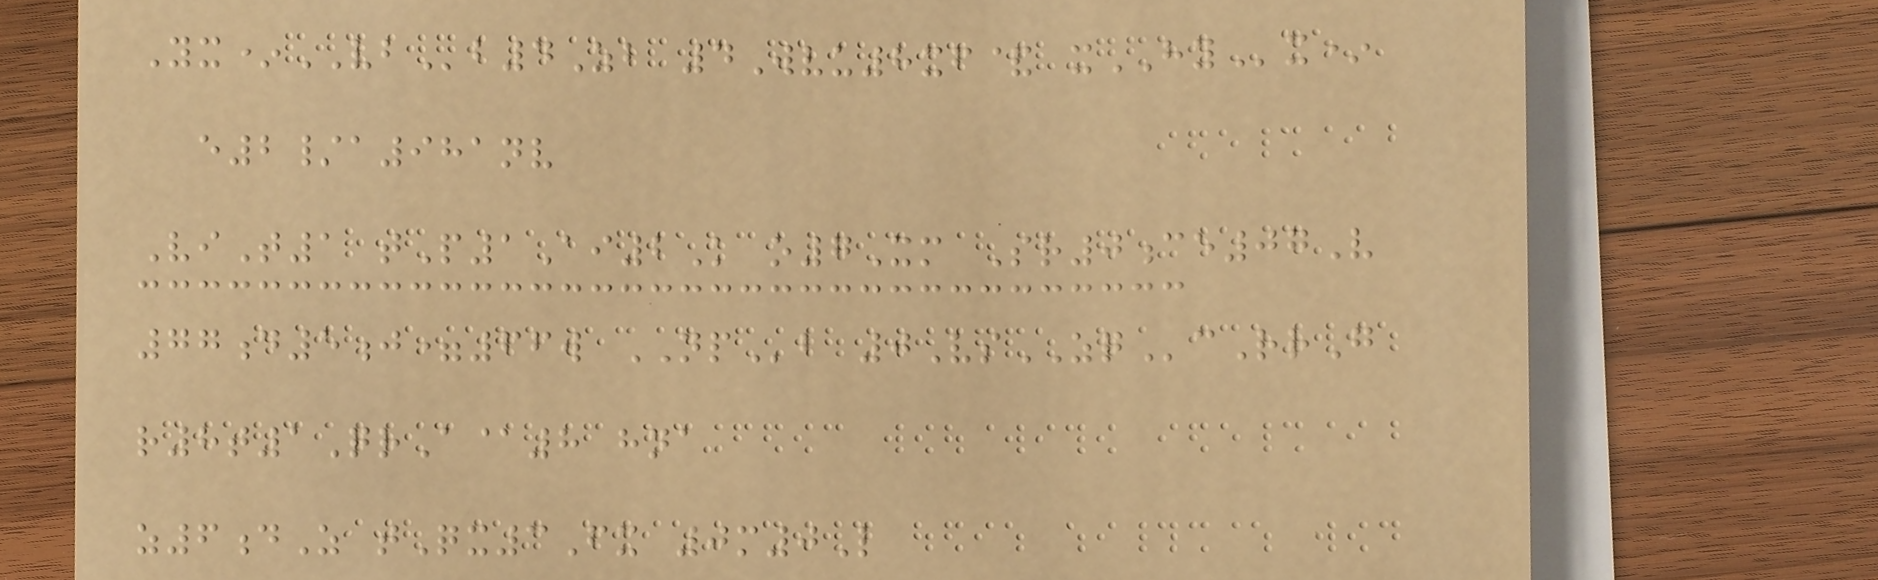Yx*VBb4Zb 4Wvu8xf& xHYx*
e2/a981nv
ViT1 tP1Ai2K o7Xm Sr0ce07V
77d5j=66w NPb 0VsZQcRrG
r8t1QrA@8 hna
z6dZ tQx3Fx 0m0L
